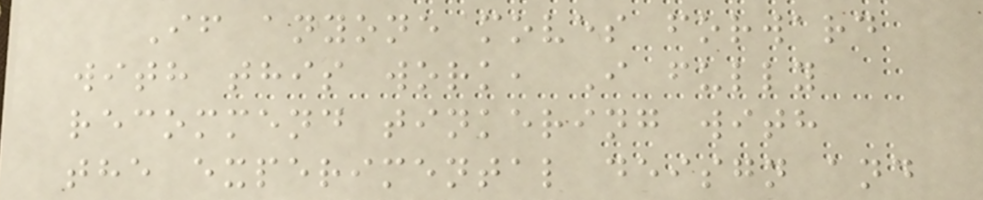If anyone moves forward
with this work, I fully
recommend tinkering with
the experimental deisgn and
